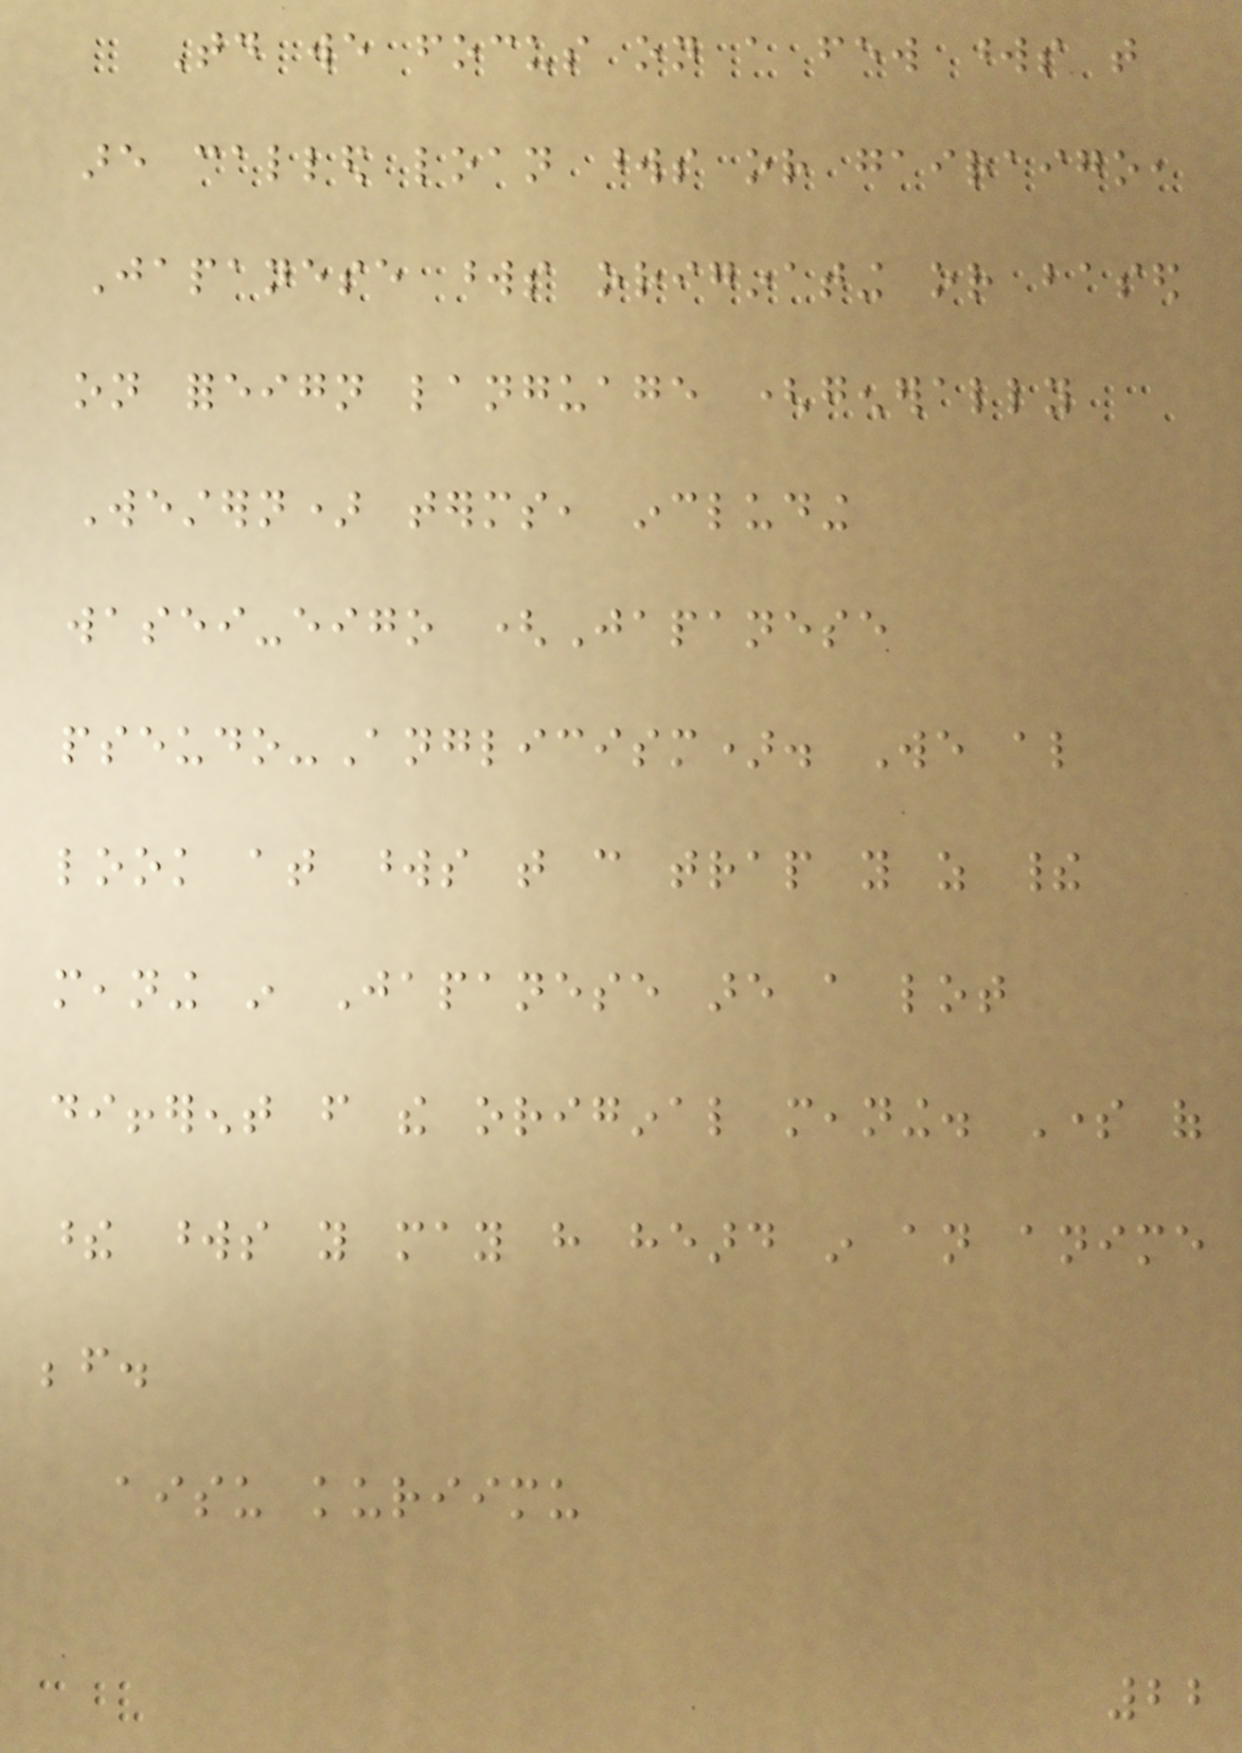Today we focus on a few words that
are called loan words or gairaigo,
Japanese words originating or based
on foreign language (generally
Western) terms, including
wasei-eigo (Japanese
pseudo-Anglicism). We also
look at words that can trap you as their
meaning in Japanese are a lot
different from the original meaning. Some of
these words you may have heard in an anime
before.
aisu kuriimu
22
